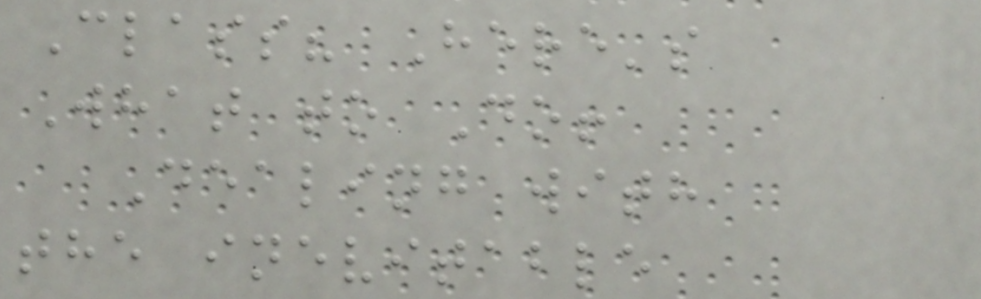Class? Here's
What to Do!
Dealing with
the inevitable
